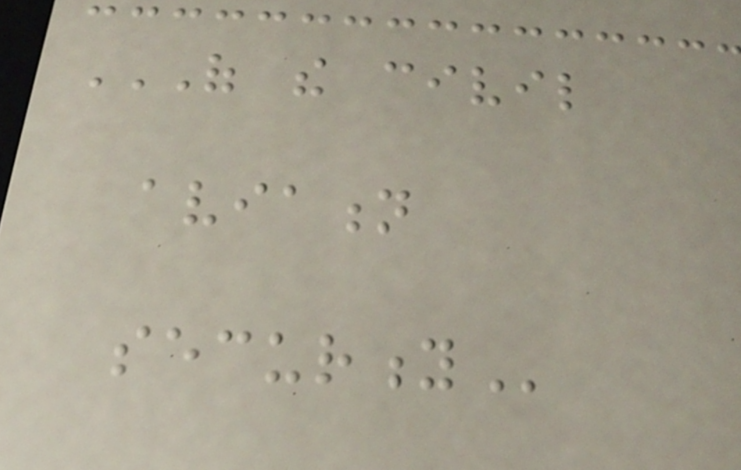OF THE CIVIL
AVIATION
SECURITY
